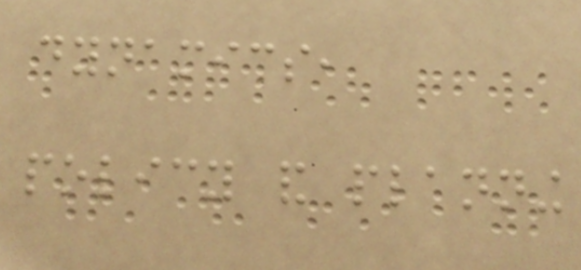dynamics,
policy and planning
